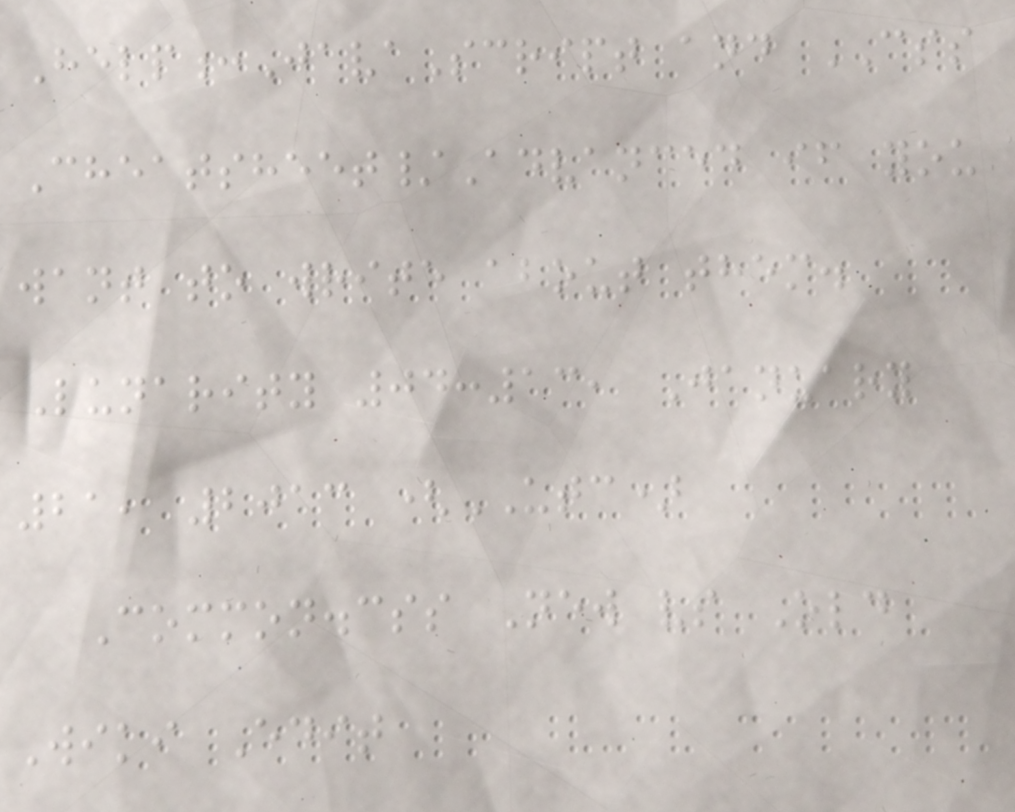Help:JavaScript and CSS
Cheatsheet/Advanced if you
want to write about them.
Lunarity 04:13, January
21, 2013 (UTC)
Common.css New vs Old
Wiki Edit
